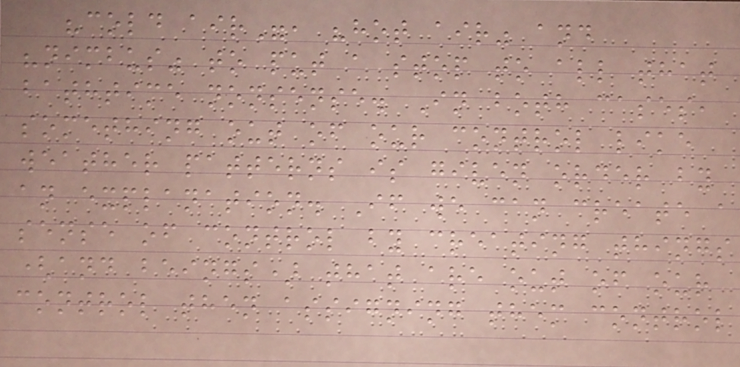"cold air", "hot air" and
"nimbus" to put a stop to all that
bathtime nonsense. In both cases,
something out of our control like
weather patterns is given order by
an explanation. If we can create a
sense of control by creating things
(and beings) that are out of our
control then assigning them control
